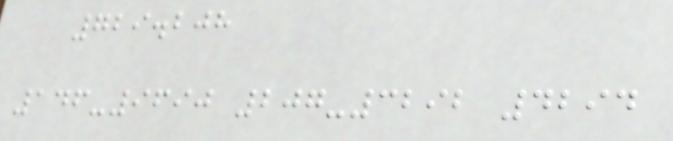729.208
146-9690 207-3292 4294
